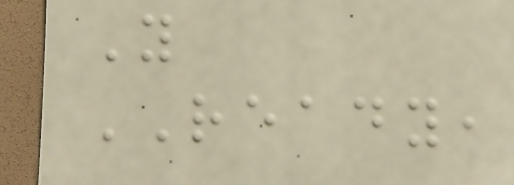Y
READY,
